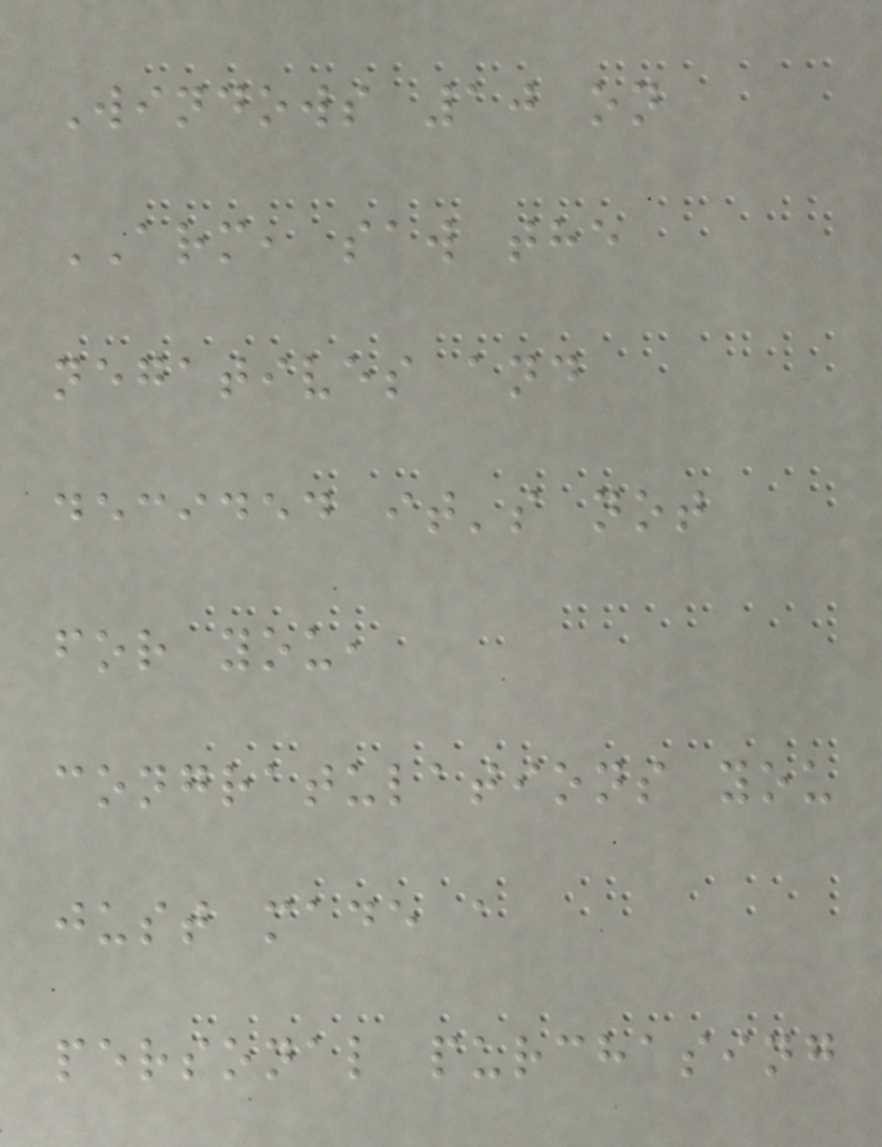Windows 10 on
ARM, saw the
negatives and
decided it's not
for you,
congratulations you
just made a
personal purchasing
